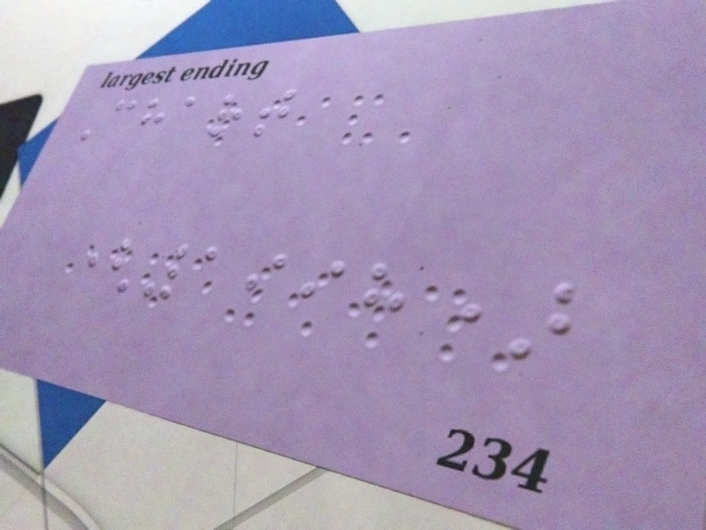Chart
(1998)
